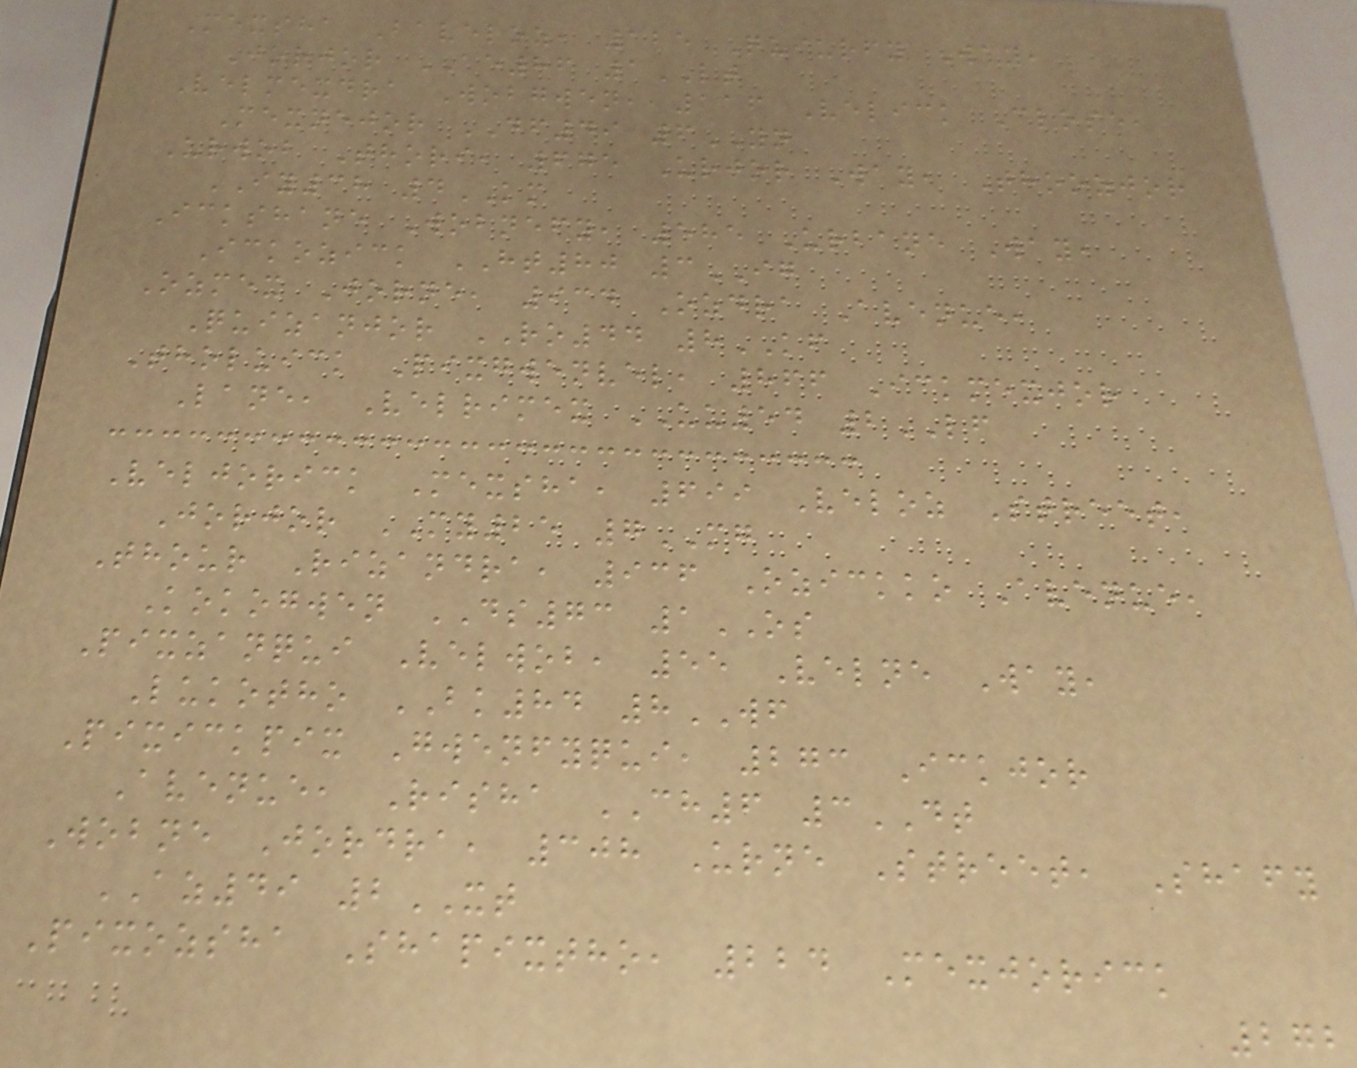Mexsha Baveloz, 125 Quiurfy Way,
Jorjor AE86 1LT
Velmexdra Wobgwen, 116 Velick Close,
Mexnejor DF49 6YN
Urwob Thori, 675 Urjor Way, Thoozjor
IY38 4KM
Ickshane Wobnefy, 585 Urbane Way,
Ickozick HT80 3IG
Ozmex Jorne, 934 Ozdra Avenue,
Quizanjor RO44 8KF
Tholuick Pixgwenvel, 866 Ickmexjor
Lane, Velrimex UU54 2LF
Veljorick Mexsha, 699 Veloz Street,
Jorjor MY25 7MG
Thour Rizandra, 936 Ozickko Avenue,
Kokogwen DS73 1OS
Pixzanqui Velwob, 55 Velne Way,
Lukotho BK84 8WF
Pixickpix Gwenfyqui, 273 Ickjor
Avenue, Risha CH6 3DT
Wobne Jordra, 308 Urne Street, Shafy
AZ49 2XT
Pixozsha Shapixtho, 224 Mexjorick
272
